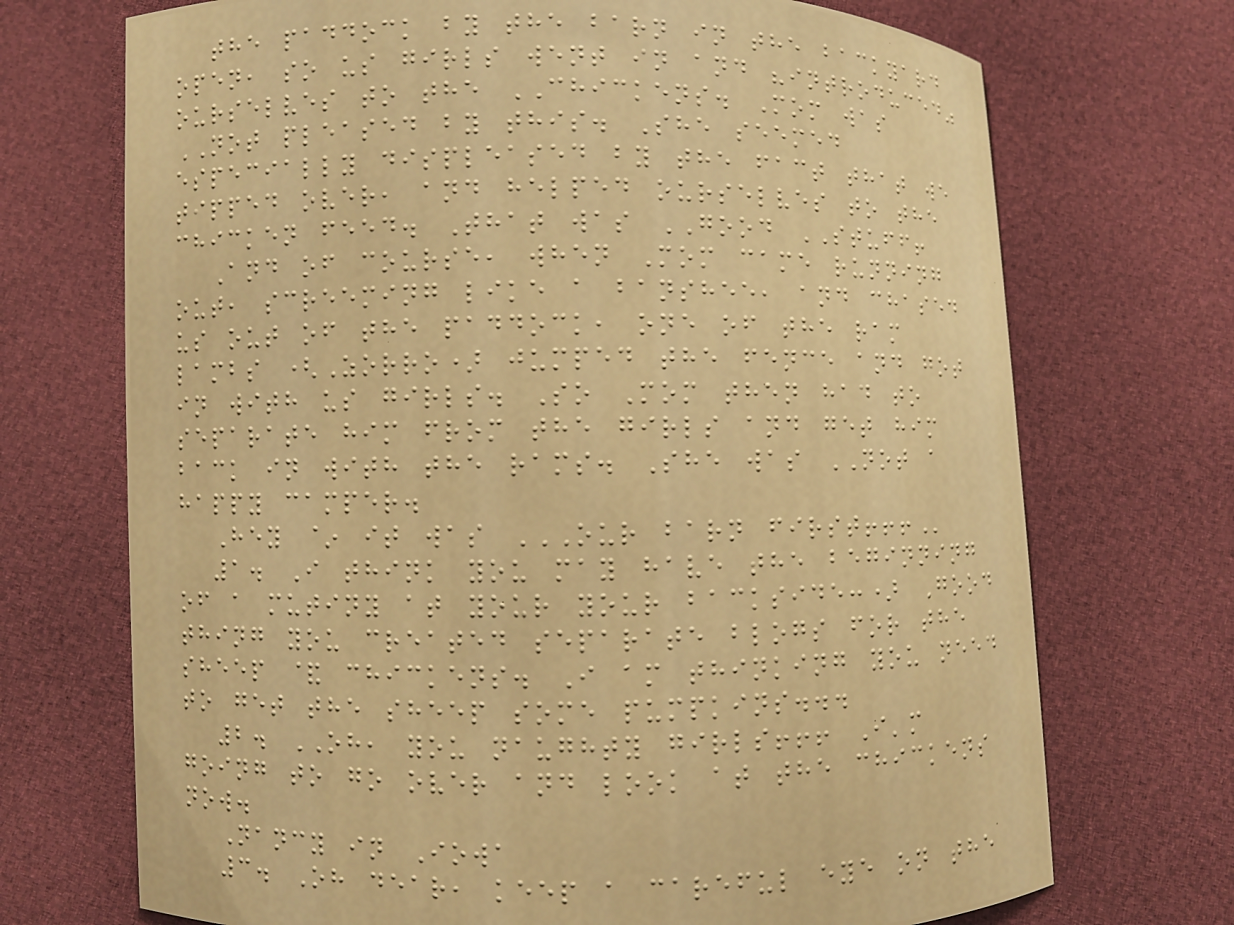the paddock by the barn in the backyard
open, so us girls went in and "introduced"
ourselves to the CHICKENS. Mom was
NOT pleased by this. She seemed
especially displeased by the fact that we
tipped over, and helped ourselves to the
chicken feed. That was GOOD STUFF!
And of course, when Mom came running
out, screeming like a banshee, and chased
us out of the paddock, one of the ram
lambs (Zorro) jumped the fence and got
in with us girls. So Mom then had to
separate him from the girls and get him
back in with the rams. She was NOT a
happy camper.
Hey ~ it was OUR BARN FIRST!!!
1. I think you may have the beginning
of a mutiny at your your backside:) Good
thing you created separate blogs for the
sheep & chickens. I am thinking you need
to get the sheep some pumpkins...
2. OH, you naughty girls!!! I'm
going to go over and look at the chickens
now.
Nancy in Iowa
3. Oh dear, keep a careful eye on the
